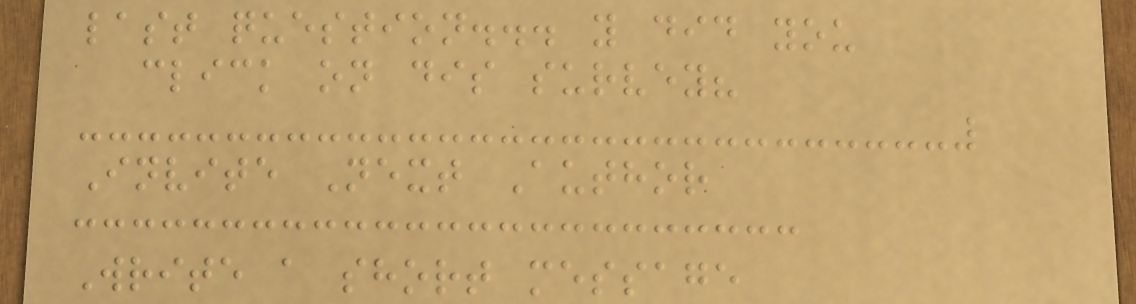last question... y did you
click on dis survey?
Invite Next Author
Write a short message
